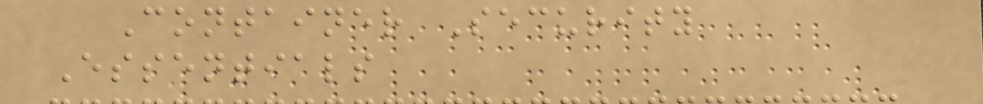Container Security
Essentials
